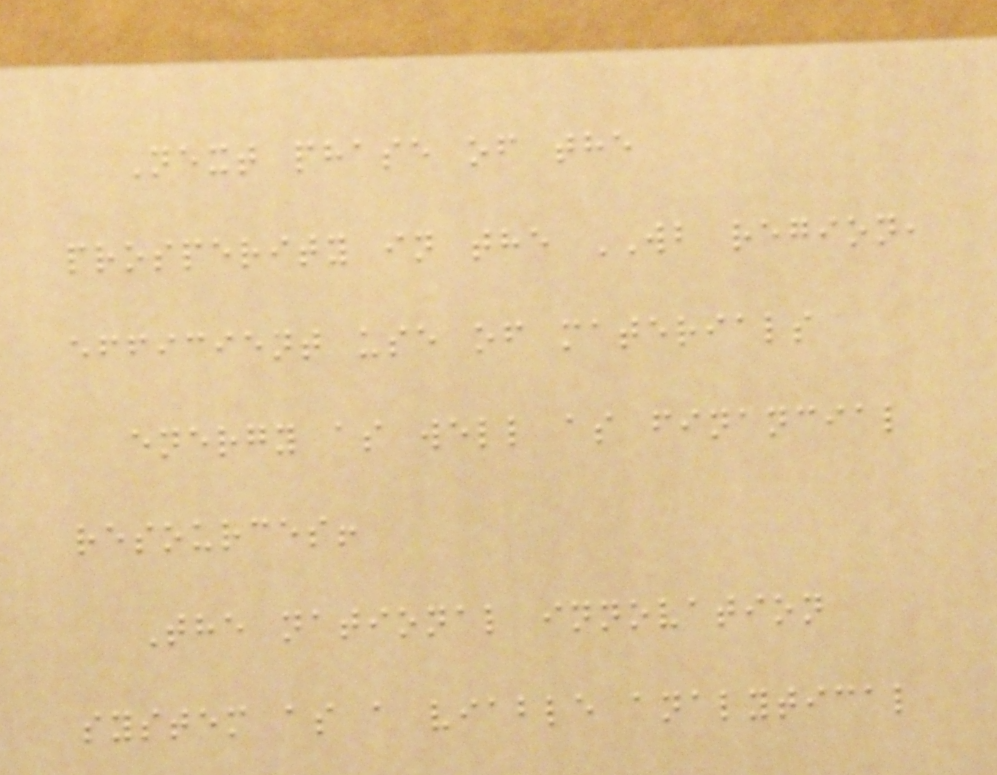Next phase of the
prosperity in the WB region,
efficient use of materials
energy as well as financial
resources!
The national innovation
system as a viable analytical
